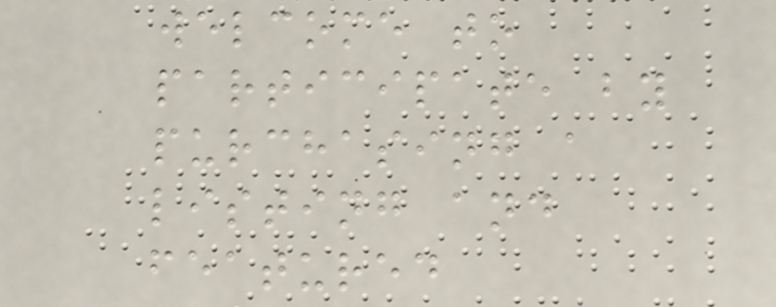welcome to
participate by
purchasing a
listing and
featured
